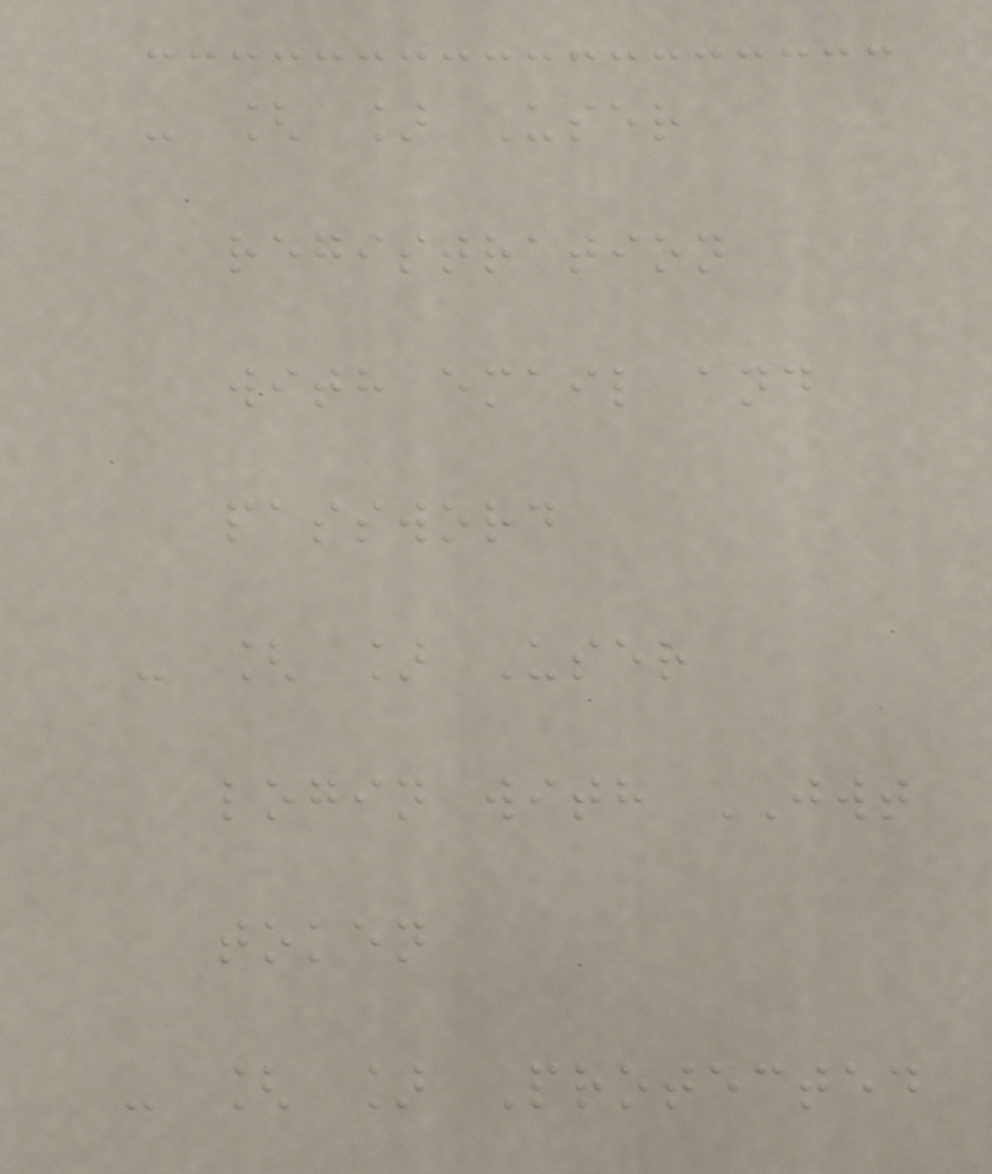- [ ] User
registration
with email and
password
- [ ] User
login with JWT
token
- [ ] Protected
